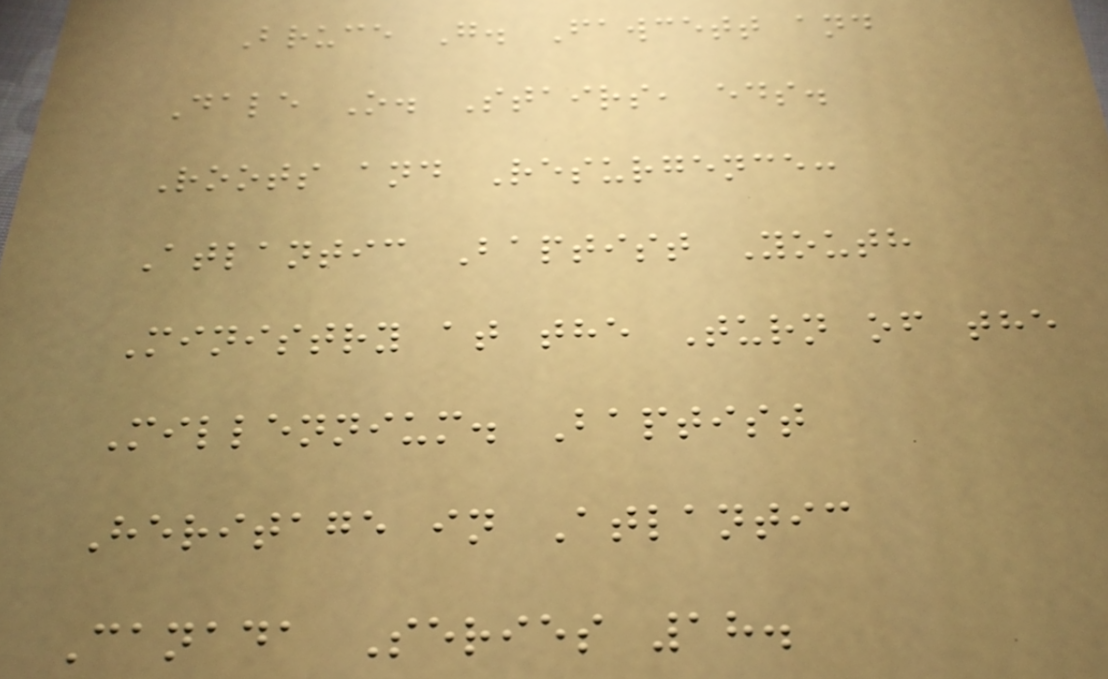Bruce G. Fawcett and
Dale O. Stairs, eds.
Roots and Resurgence:
Atlantic Baptist Youth
Ministry at the Turn of the
Millennium. Baptist
Heritage in Atlantic
Canada Series 18.
